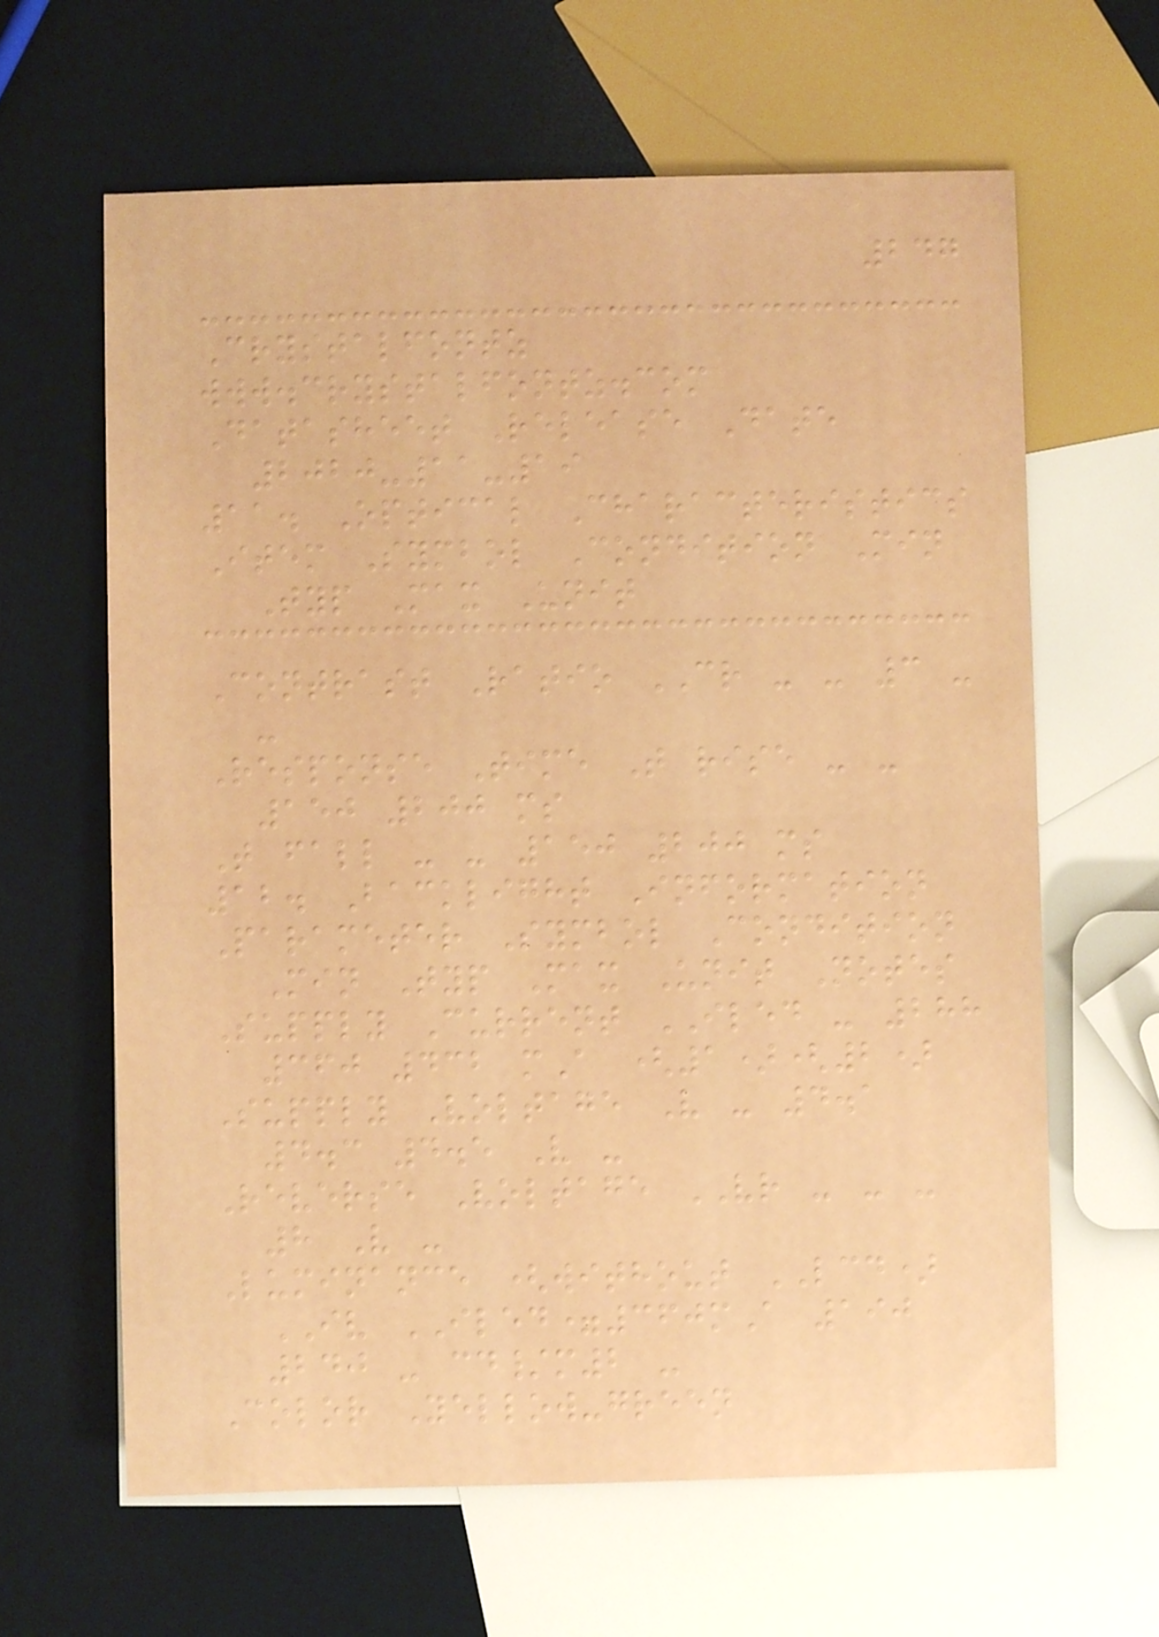247
Crystalfontz
www.crystalfontz.com
Datasheet Release Date
2020-11-19
11. Optical Characteristics
Item Symbol Condition Min
Typ Max Unit
Contrast Ratio CR - - 3 -
-
Response Time T rise - -
150 200 ms
T fall - - 150 200 ms
12. Backlight Information
Parameter Symbol Condition
Min Typ Max Unit Notes
Supply Current ILED - 288
360 432 mA (1)(2)
Supply Voltage V - 4.1
4.3 4.5 V -
Reverse Voltage VR - - -
8 V -
Luminance (without LCD)
IV ILED=360mA 190
240 - cd/m2 -
Color Yellow-green
